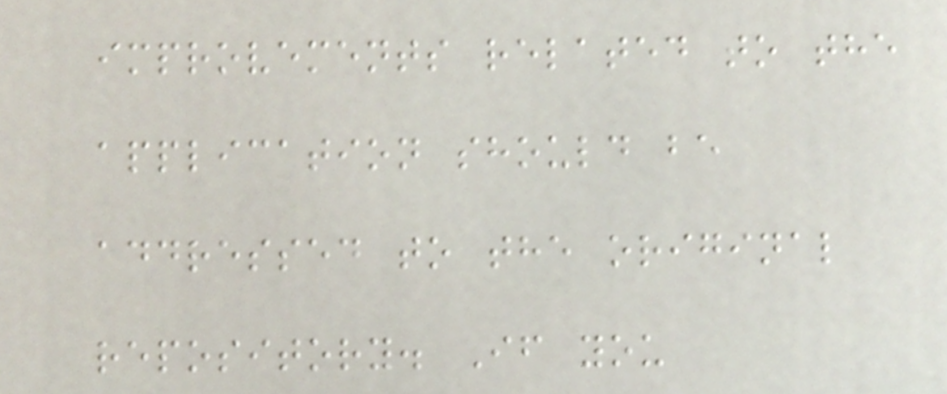improvements related to the
application should be
addressed to the original
repository. If you
